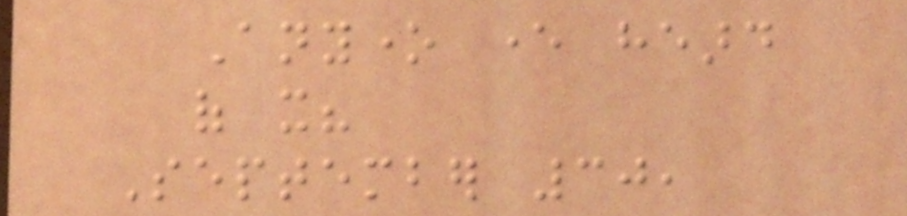Anyone ever heard
of it?
September 30,
